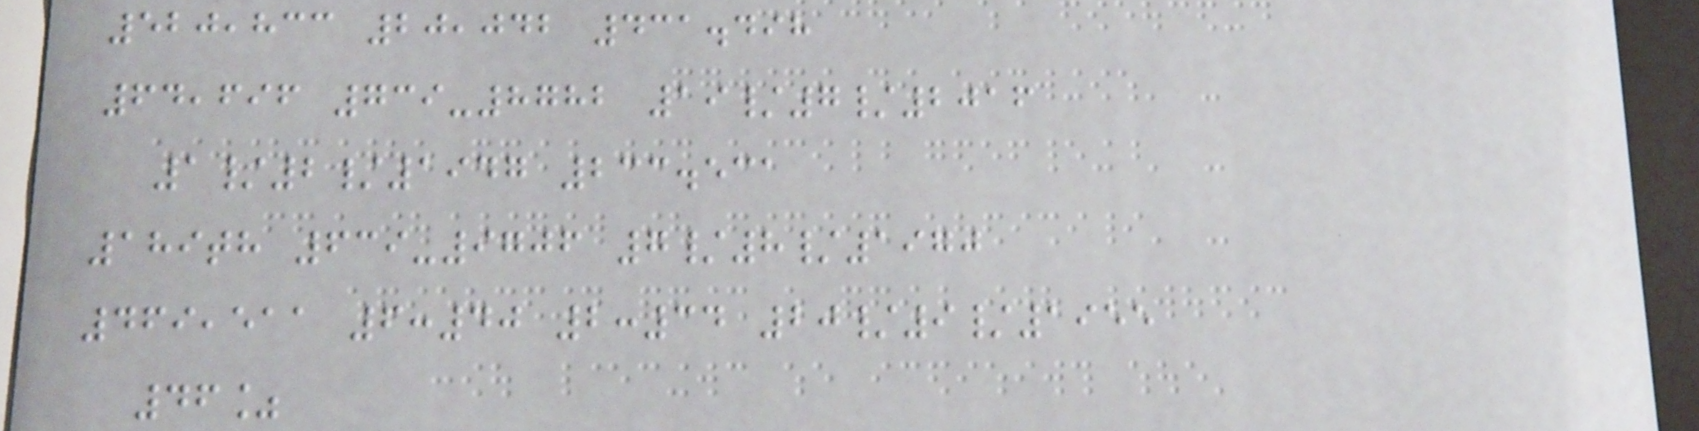520,833 20,042 431.498
64,696 739-8782 19/7/2016
1/2/1947 233.531
189th 639-9706 7/8/1970
469,511 6:40 2:34 20/9/1955
46%
